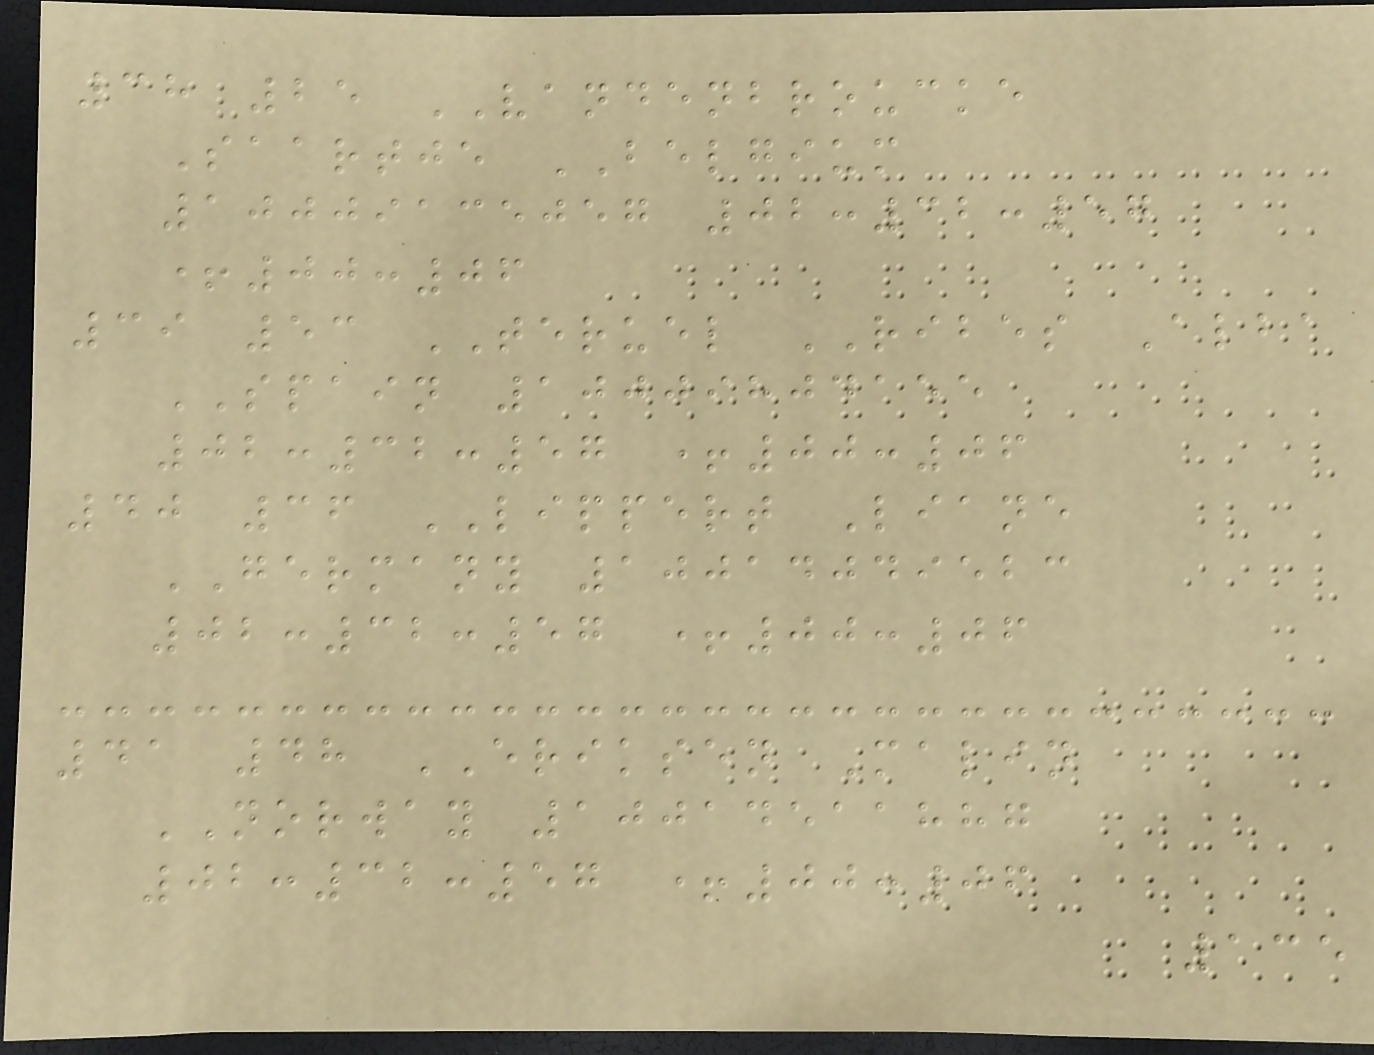38 25 VANDENBROUCKE
Saartje BELGIUM
10009135057 02:32:57
+00:06
39 53 TERUEL RIBES Alba
SPAIN 10009804155
02:32:57 +00:06
40 36 LIPPERT Liane
GERMANY 10014049523
02:32:57 +00:06
41 48 ERIKSEN Malin
NORWAY 10014511887
02:32:57 +00:06
135
